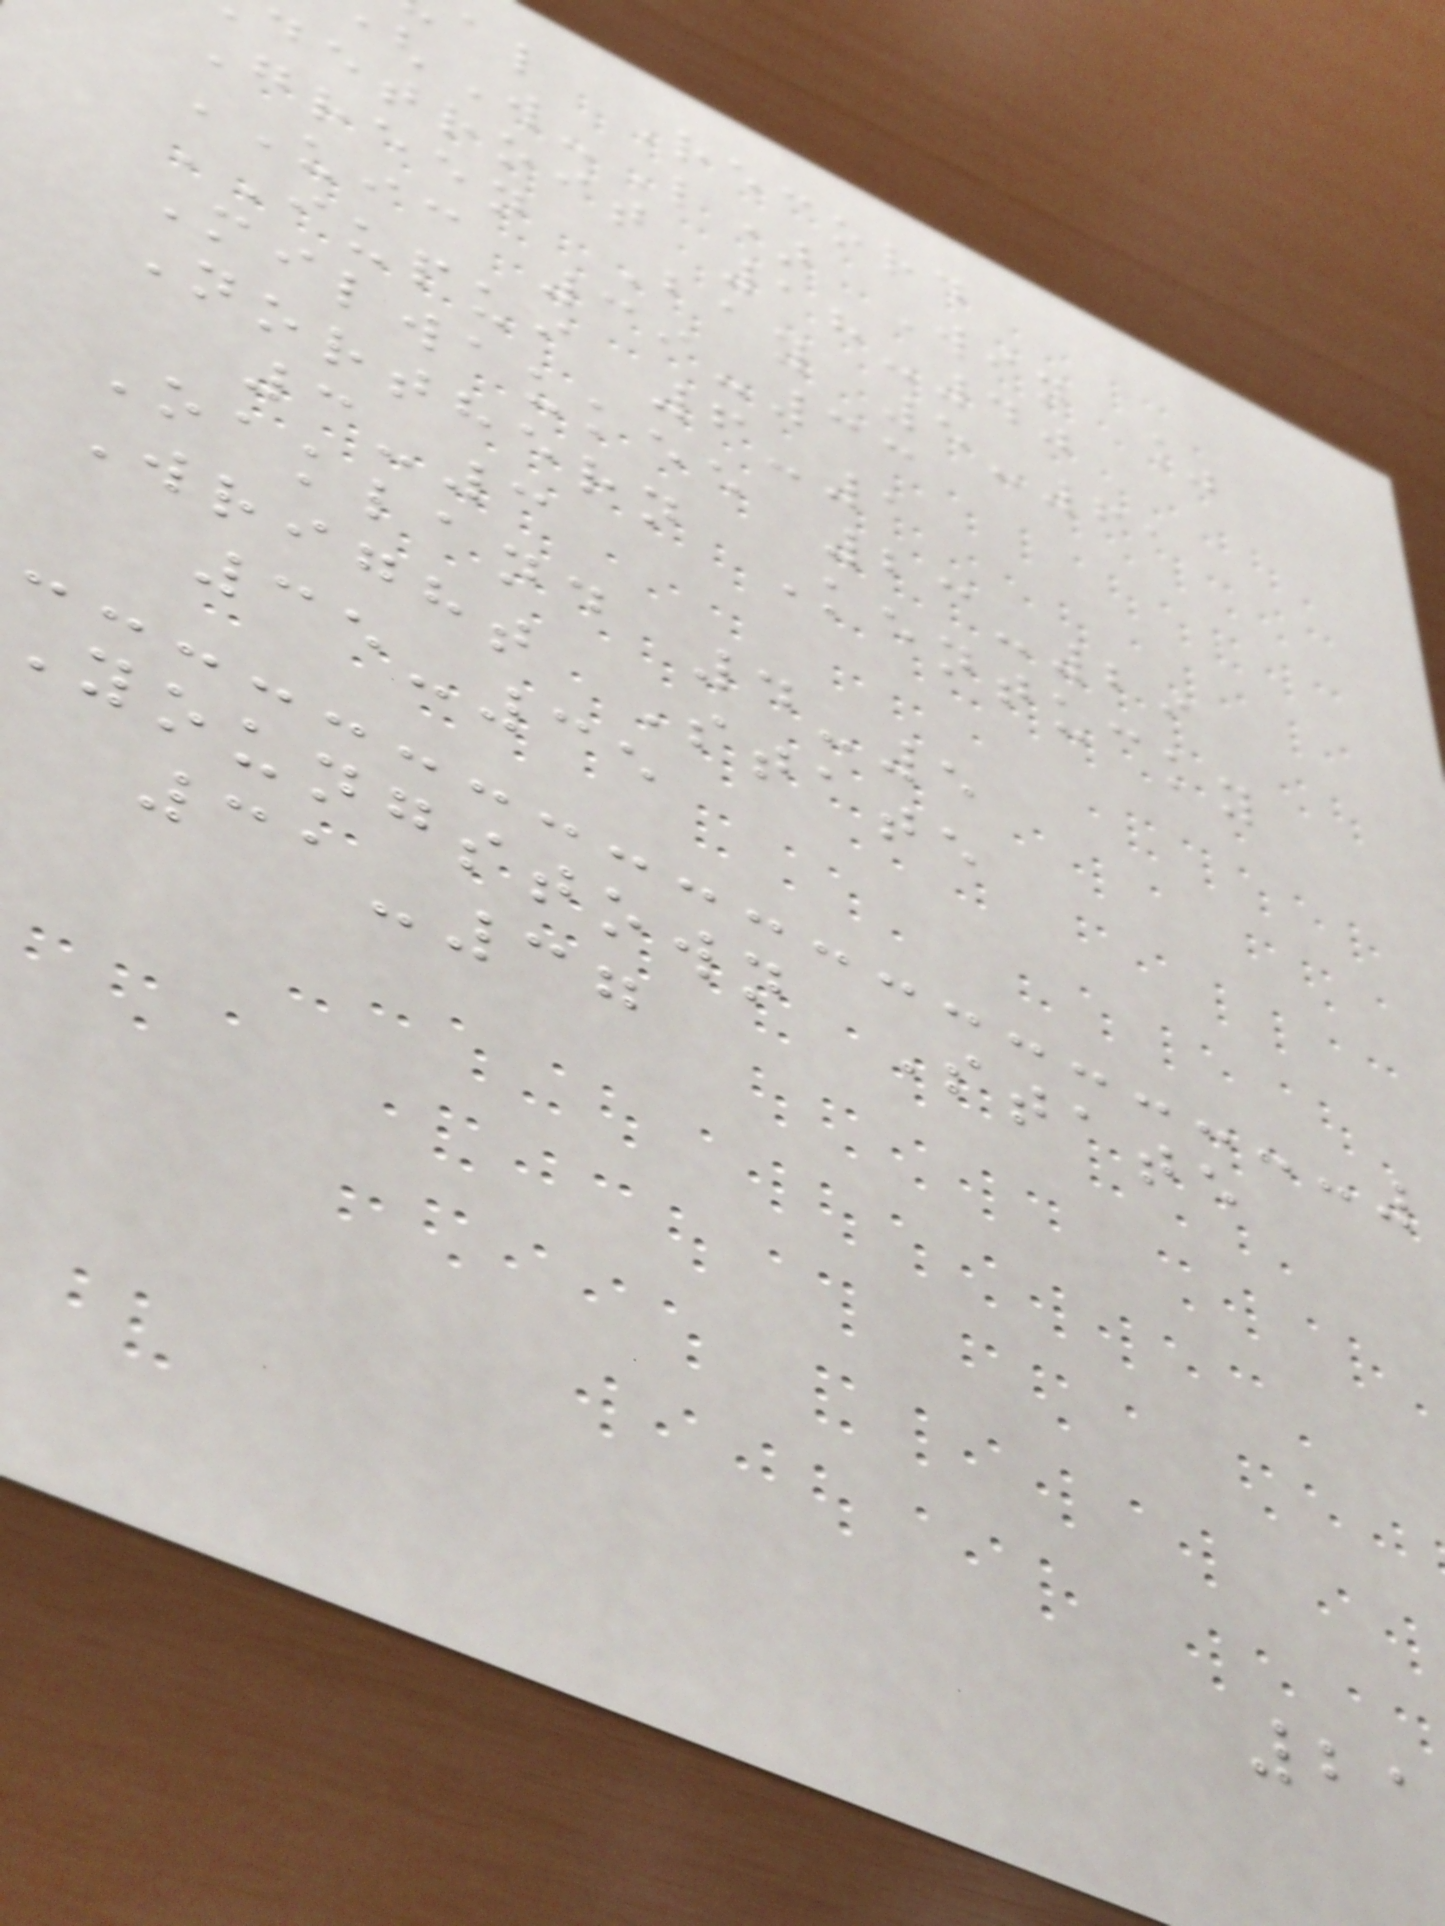al Record
W-L) Win %
detroit 18-40
Green Bay 5-61
UIC 39-33
IUPUI 6-1
Milwaukee 23-29
Northern Kentucky
3-3
Oakland 4-5
Wright State
35-35
youngstown State
31-37
